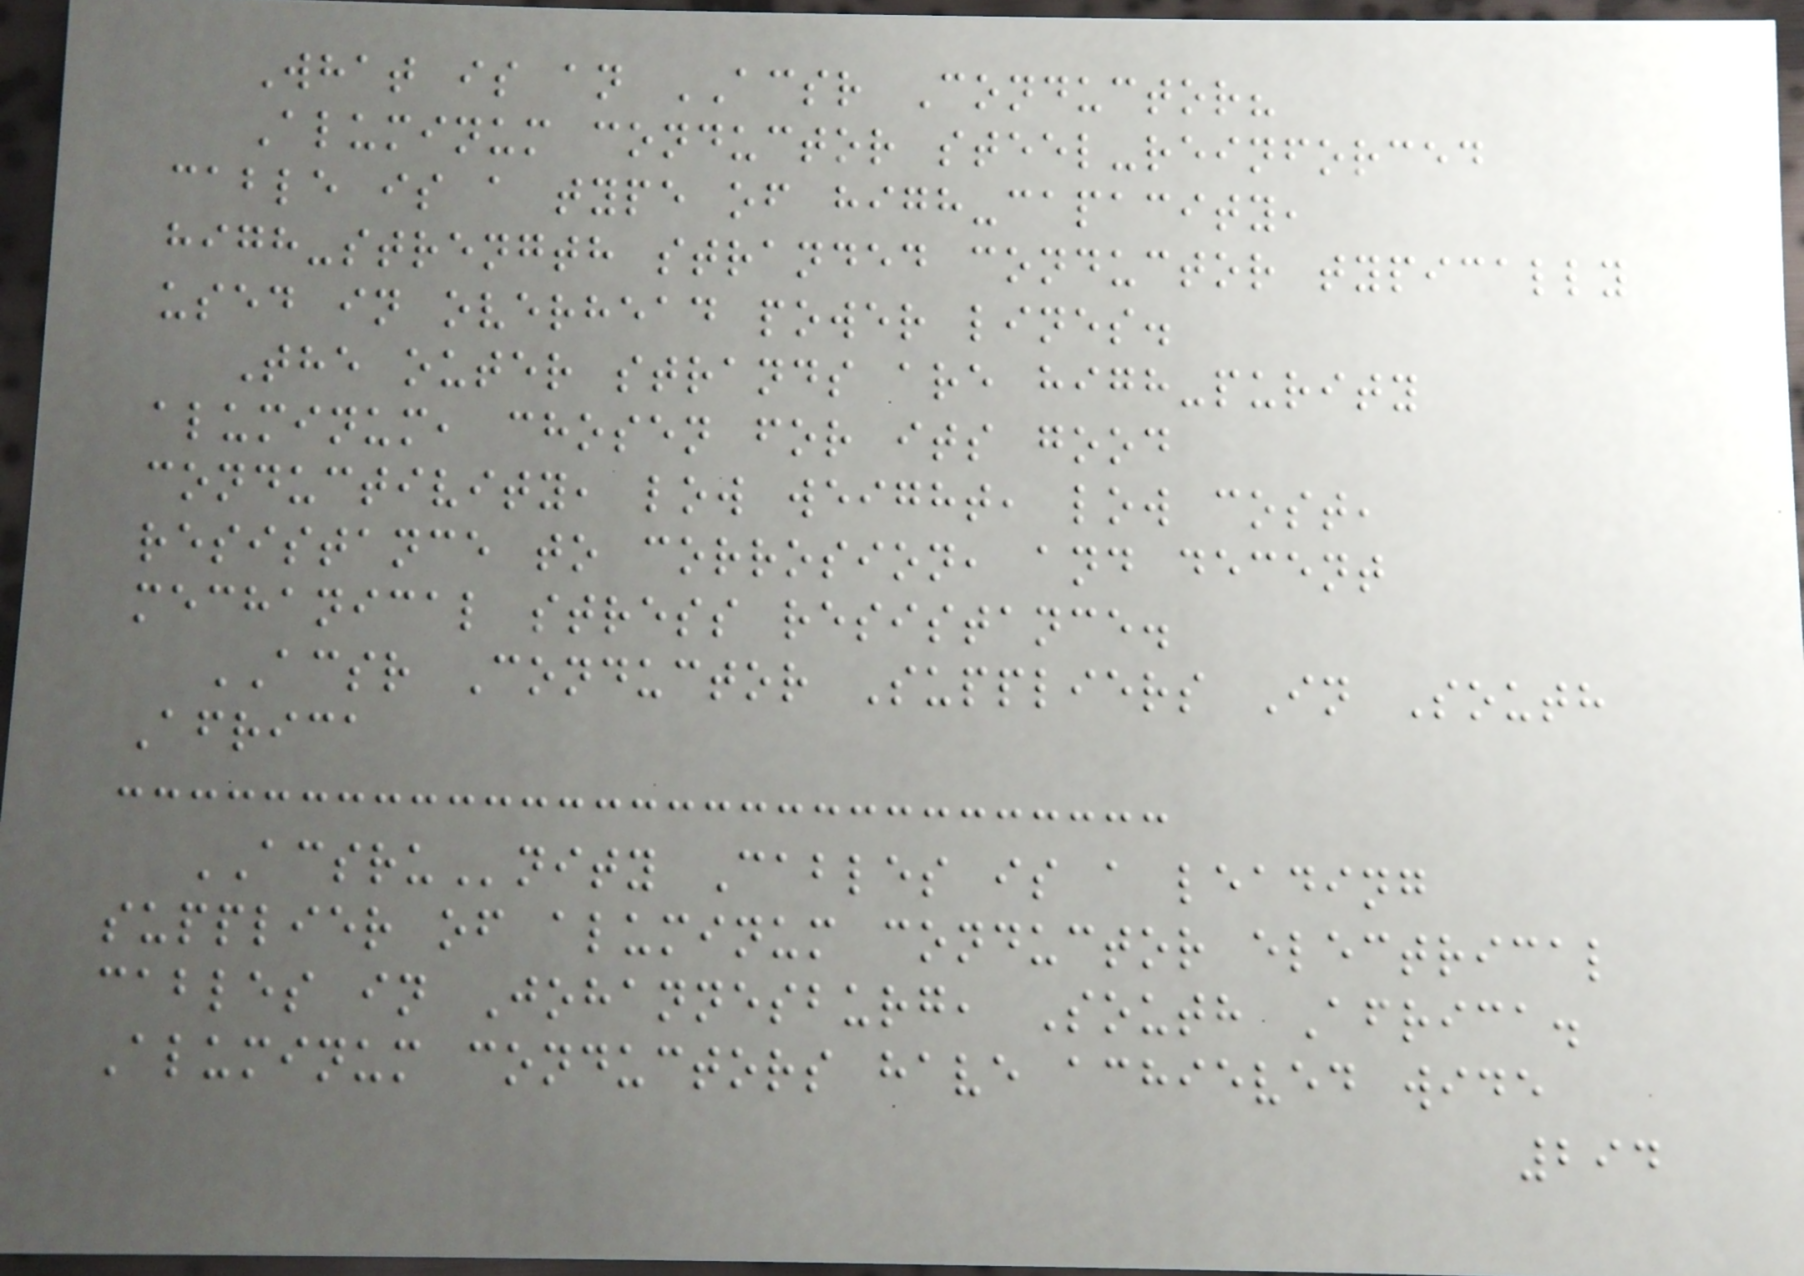What is an ACSR Conductor?
Aluminum conductor steel-reinforced
cable is a type of high-capacity,
high-strength stranded conductor typically
used in overhead power lines.
The outer strands are high-purity
aluminum, chosen for its good
conductivity, low weight, low cost,
resistance to corrosion, and decent
mechanical stress resistance.
ACSR Conductor Suppliers In South
Africa
ACSRUnity Cables is a leading
supplier of aluminum conductor electrical
cables in Johannesburg, South Africa.
Aluminum conductors have achieved wide
294
